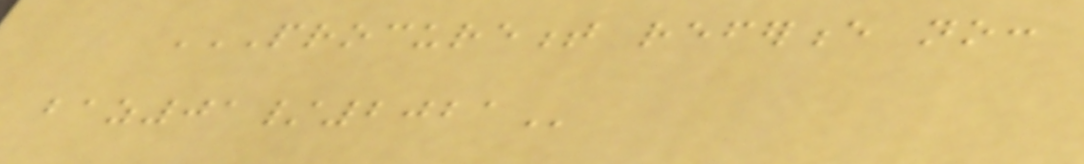PROCUREMENT REFERENCE NO:
BAZ01/2021
